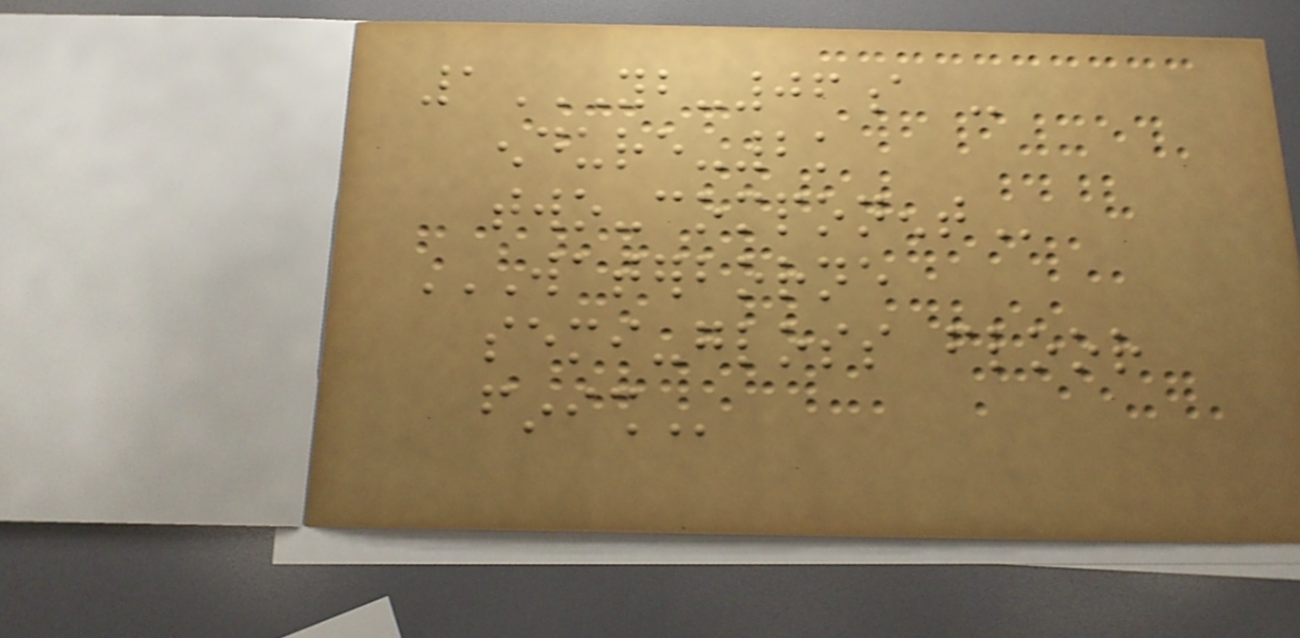1YB-06A -
ENDURE-2K
TWO-COMPONENT
WATERBORNE
SEMI-GLOSS FLOOR
FINISH
